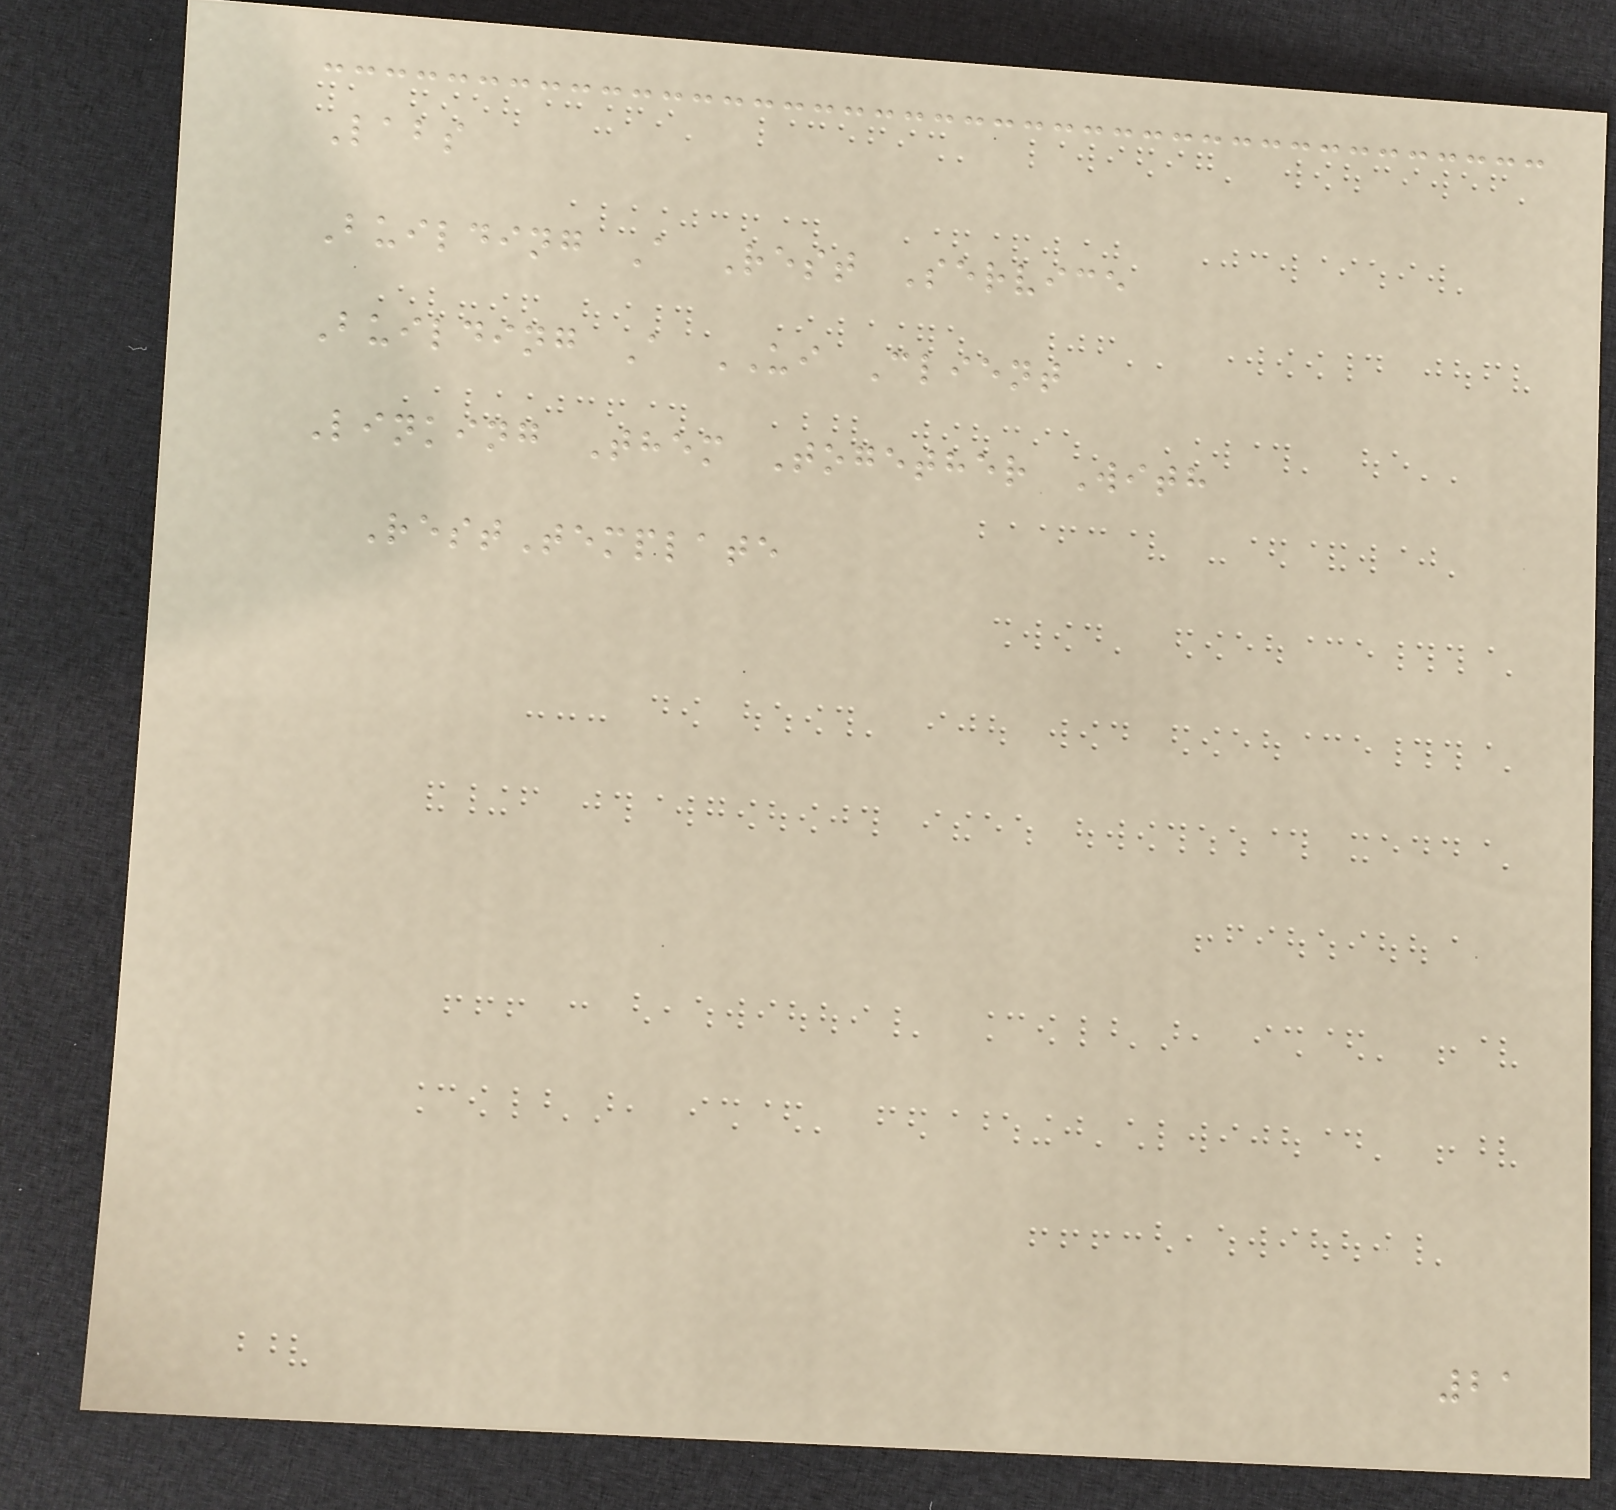Labs
Building A Rest Service
Building A UI Client
Linking Them Together With
RestTemplate
21
